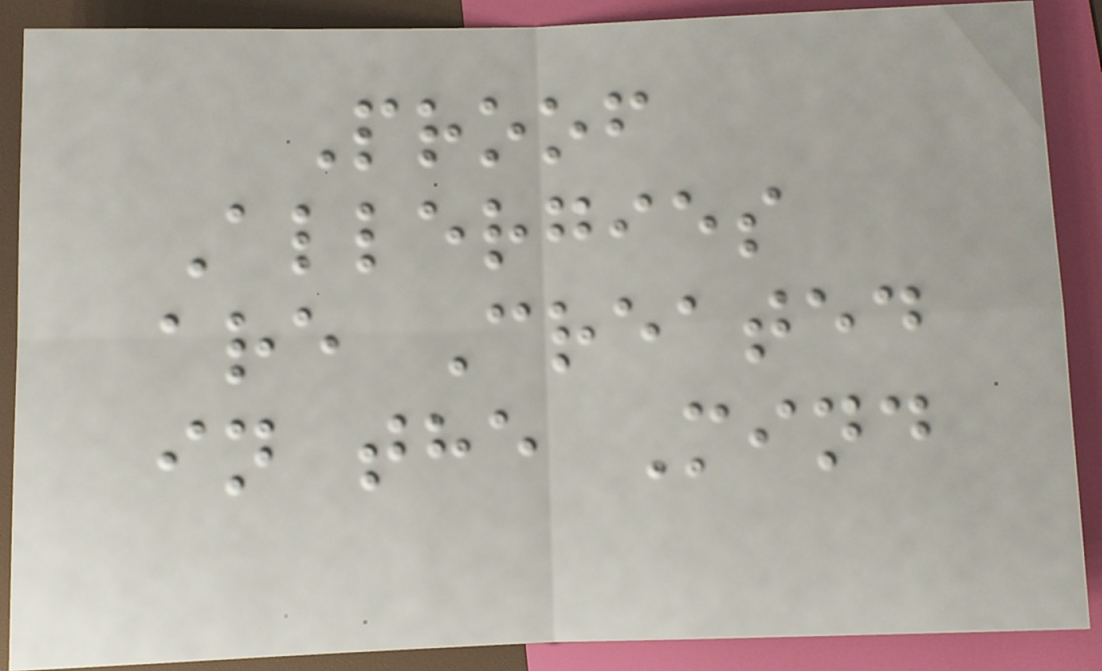Proof
Allergies
are Created
in the Mind
